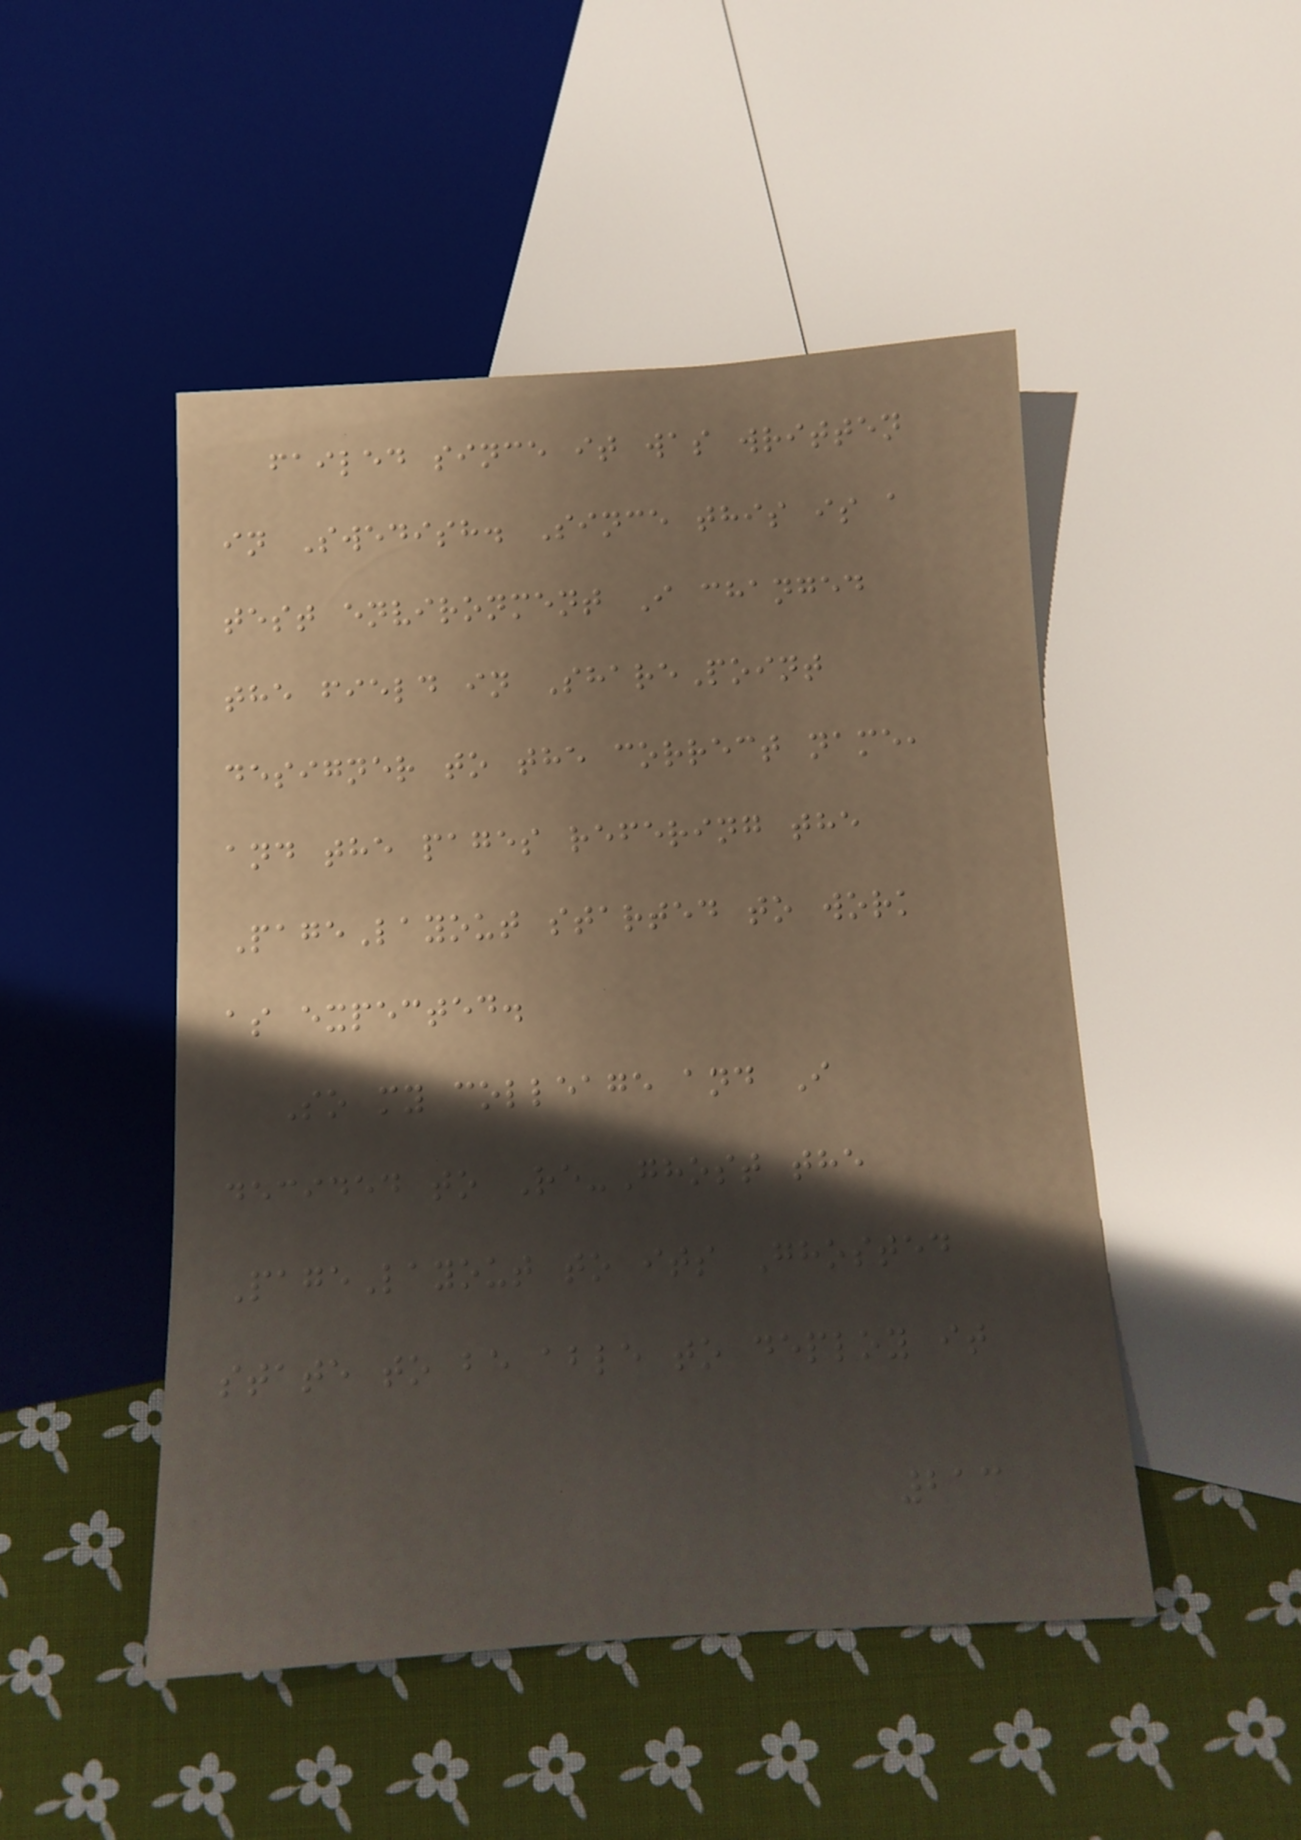failed since it was written
in Swedish. Since this is a
test environment I changed
the field in SharePoint
designer to the correct name,
and the pages refering the
PageLayout started to work
as expected.
So my colleage and I
decided to Re-Ghost the
PageLayout to its Ghosted
state to be able to deploy it
213
